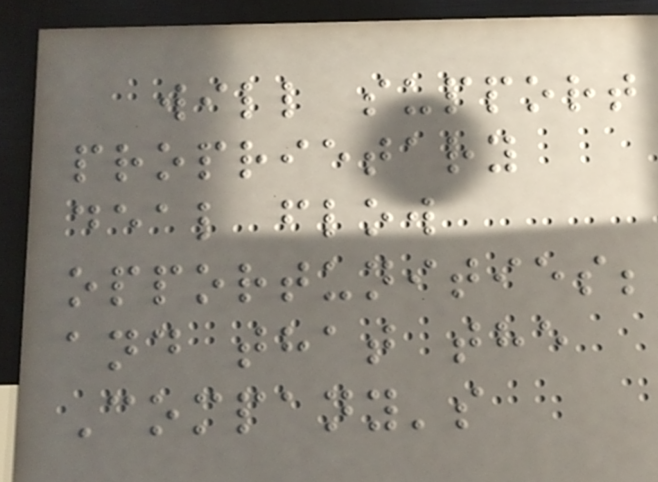will support
proprietary
deal flow
opportunities;
and that the
Company's
